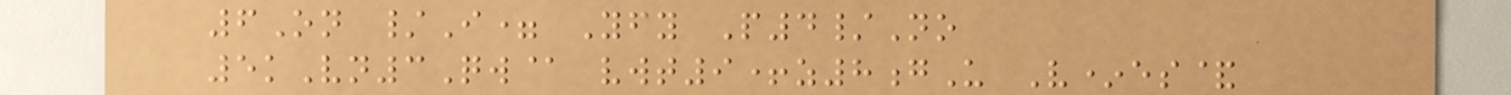6On /I= Yfy P4/No
5kVn3Qw@ vwt9+z8gU V*es&
